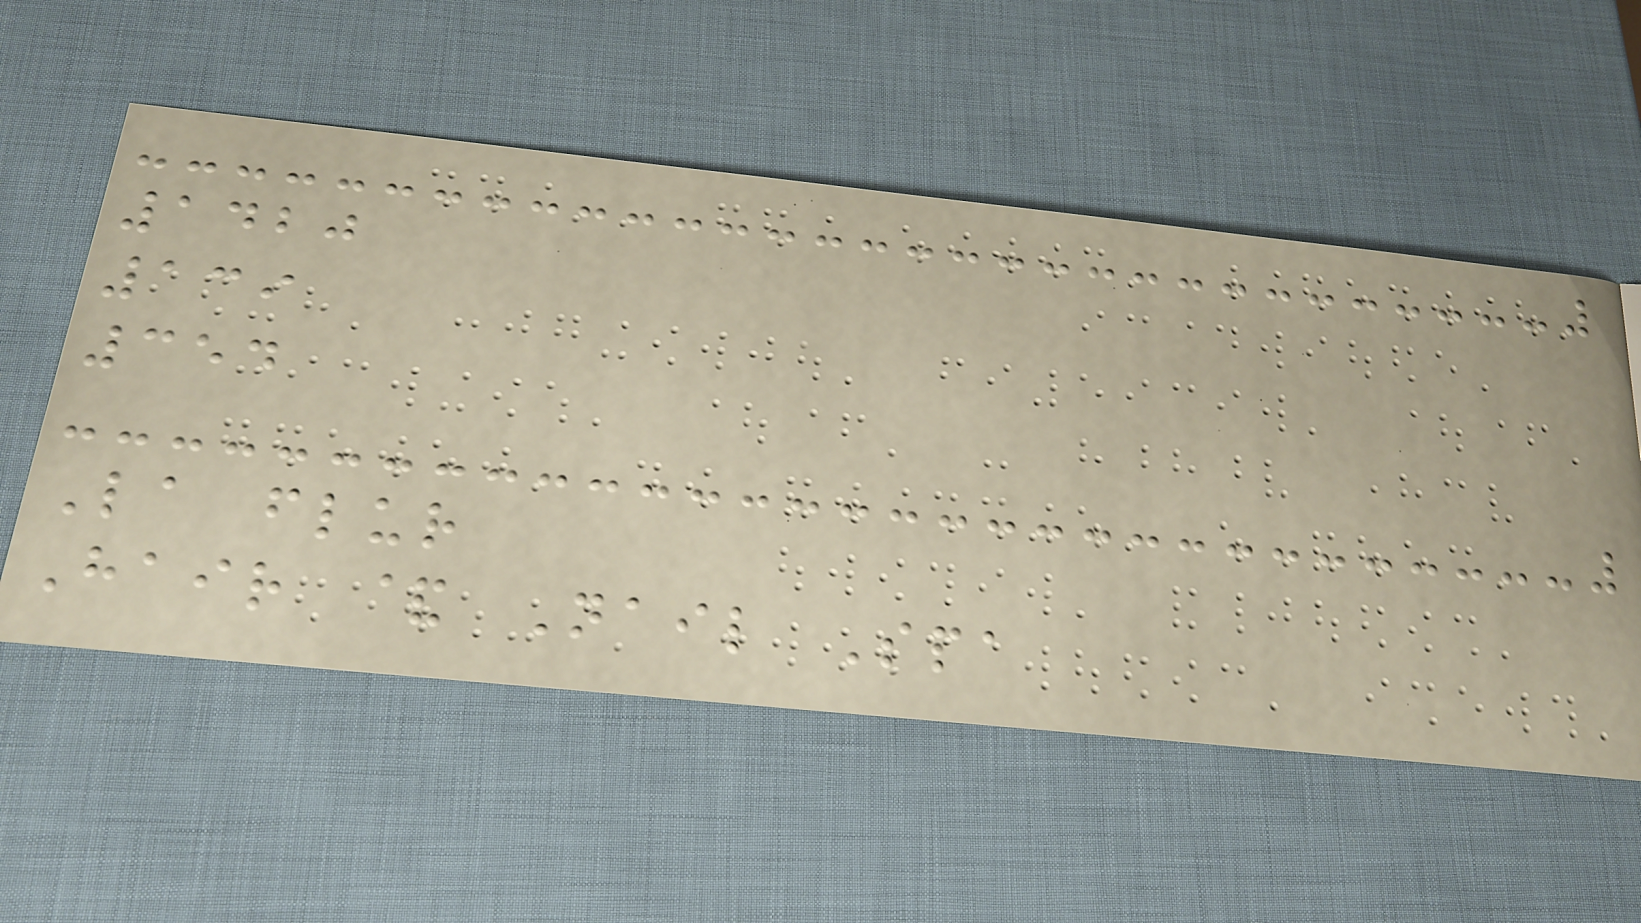1420
139
354
La flur
Hair & Nail Spa
